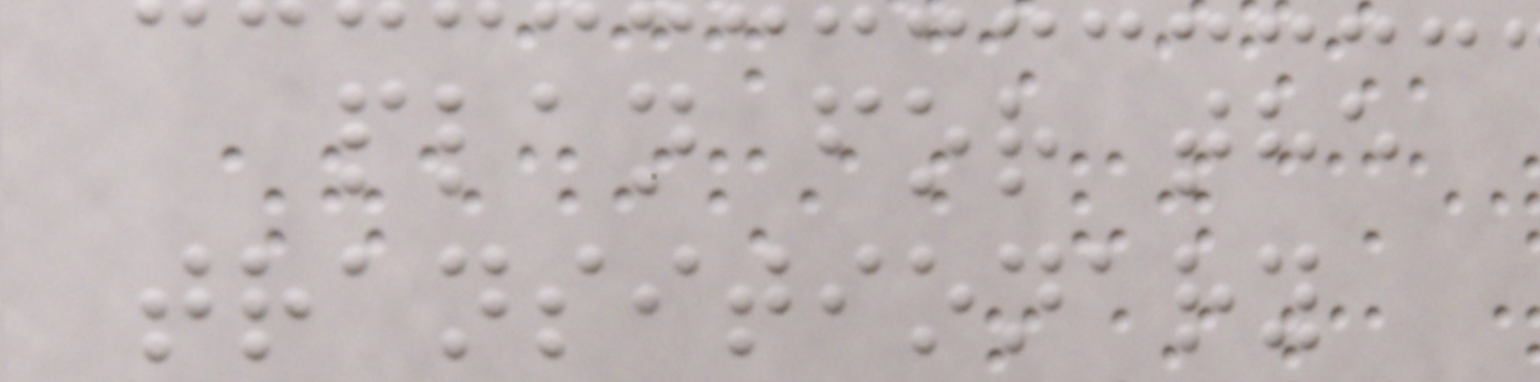plan for the
transitionary
